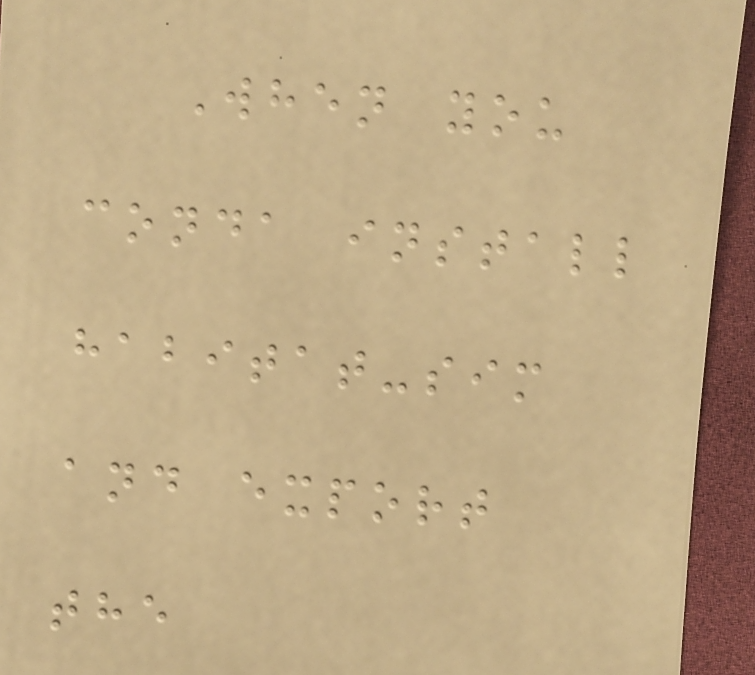When you
conda install
habitat-sim
and export
the
